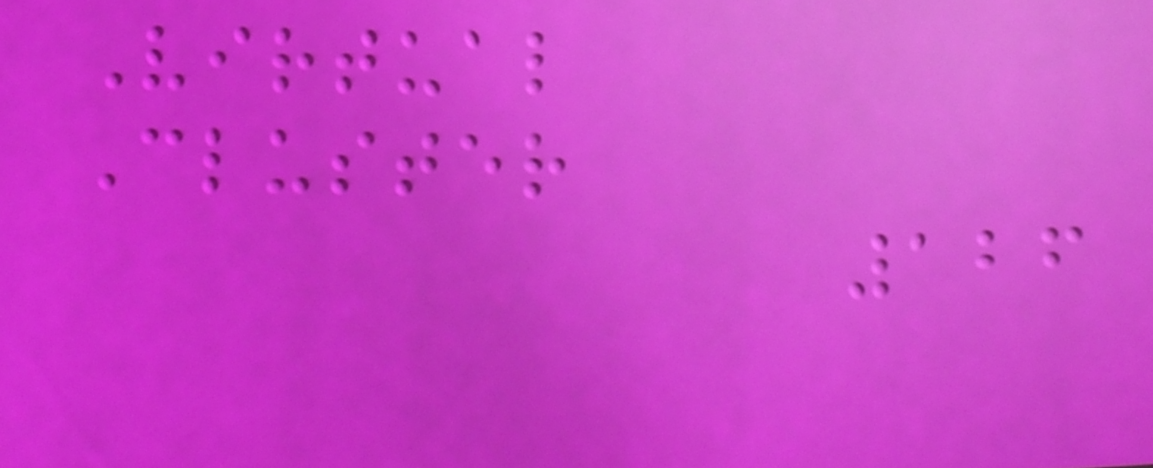Virtual
Cluster
126
